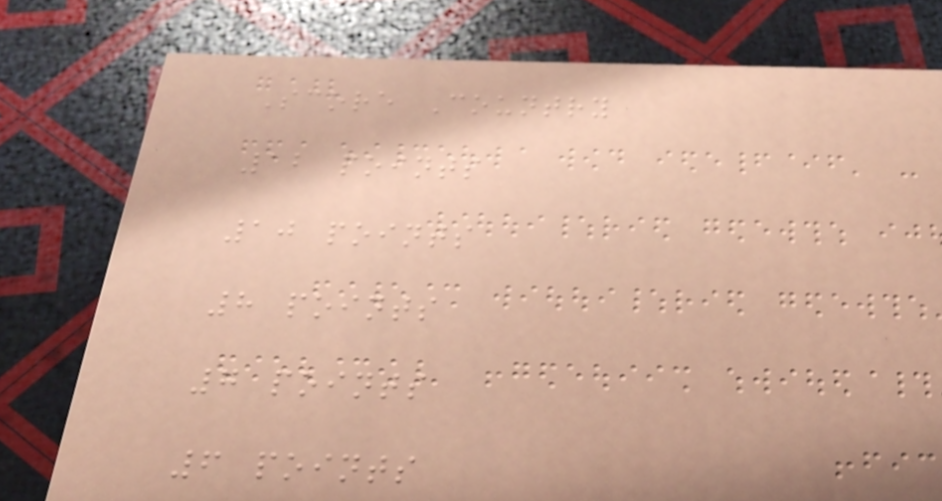Score Country
12 points
10 points
8 points
7 points
6 points
